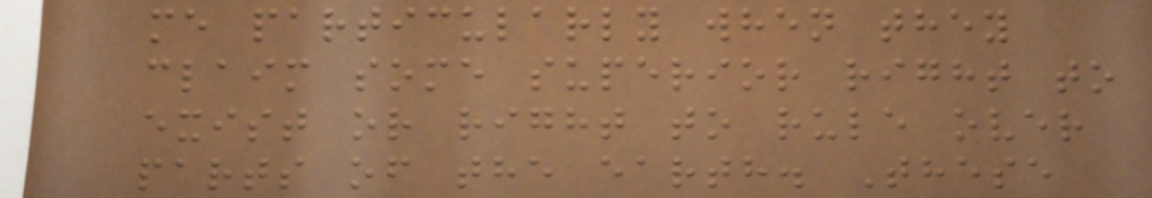me particularly when they
claim some superior right to
exist or right to rule over
parts of the earth. These
